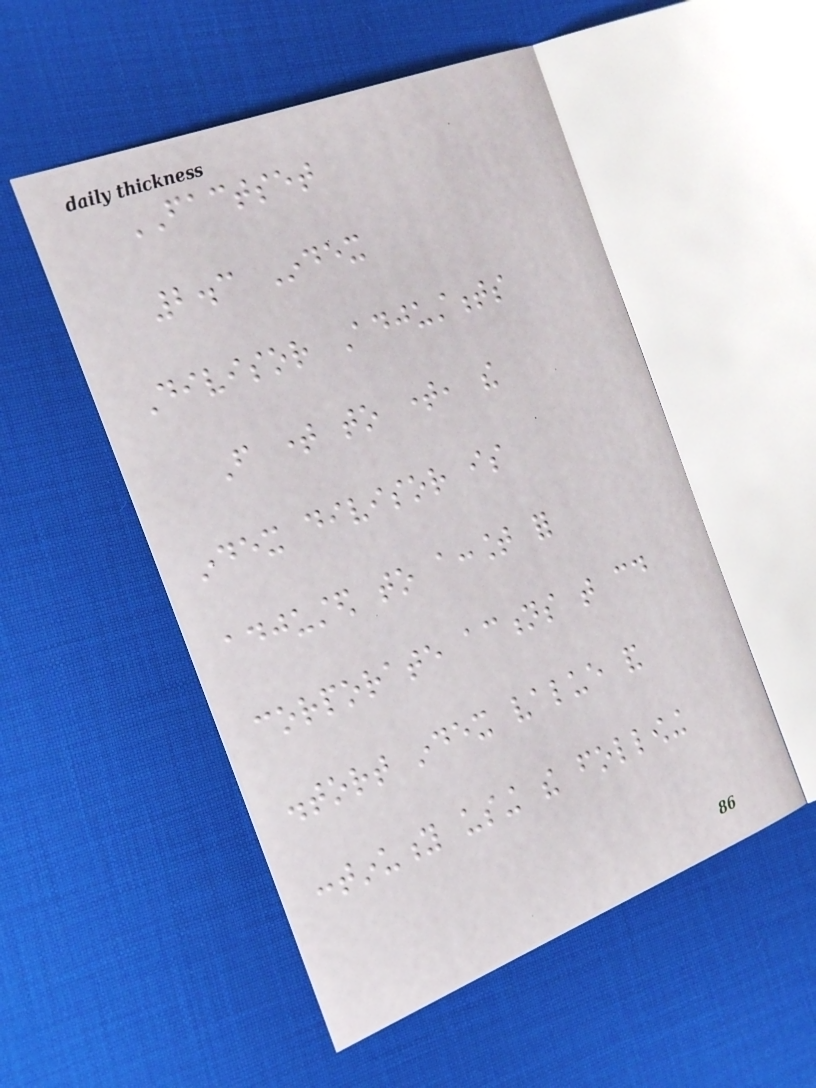FACTSET
2.3 Index
Divisor Adjustments
From time to time, the
index divisor is
adjusted to account for
corporate actions that could
distort index value and
continuity using the following
